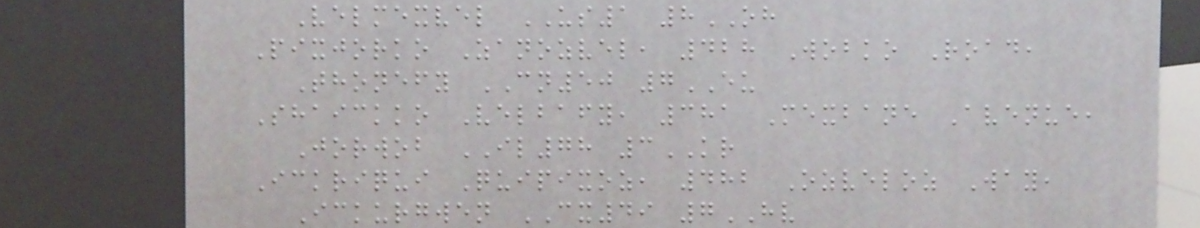Velmexvel US1 8OH
Pixjorko Zanozvel, 428 Wobko Road,
Thonefy CN50 7EU
Shaickko Velbafy, 381 Mexbane Avenue,
Jorwob IL78 3KR
Ickriqui Quipixoz, 482 Ozveloz Way,
Ickurgwen CX49 7HV
